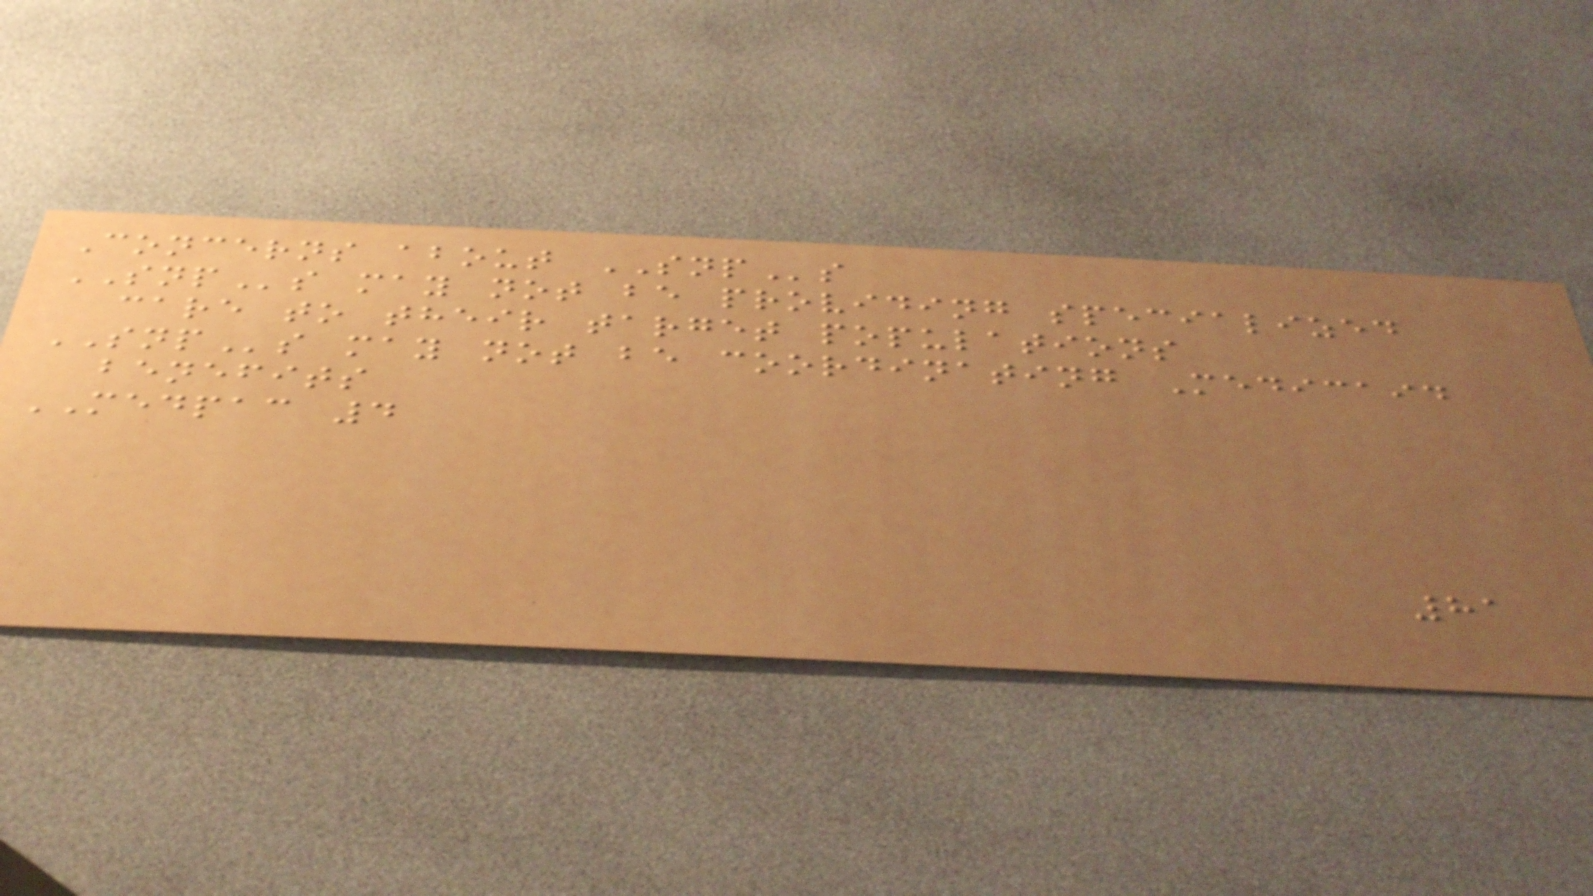Concerns about SNPs
SNPs may not be providing specialized
care to their target populations
SNPs may not be coordinating Medicaid
benefits
MEDPAC 4
81
